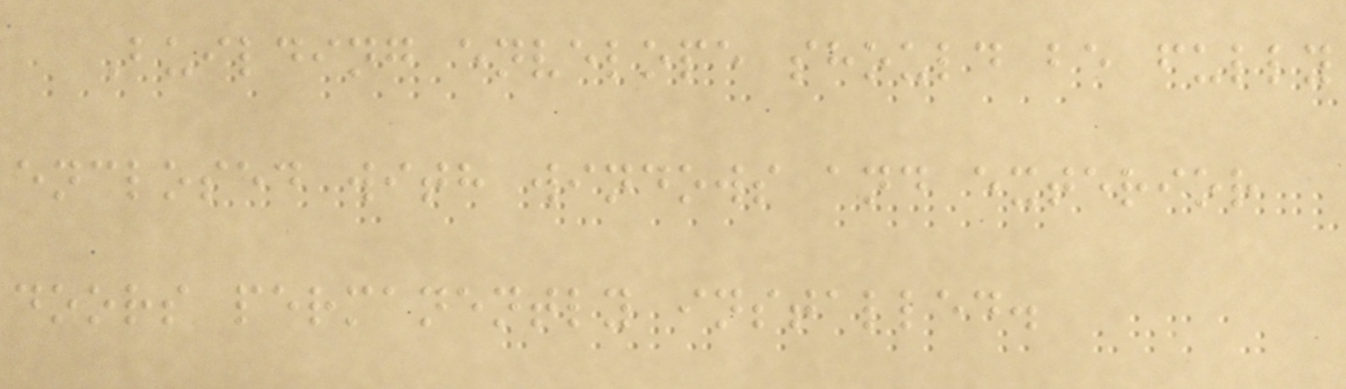Building envelope should be fully
enclosed with windows and exterior
doors permanently installed.
